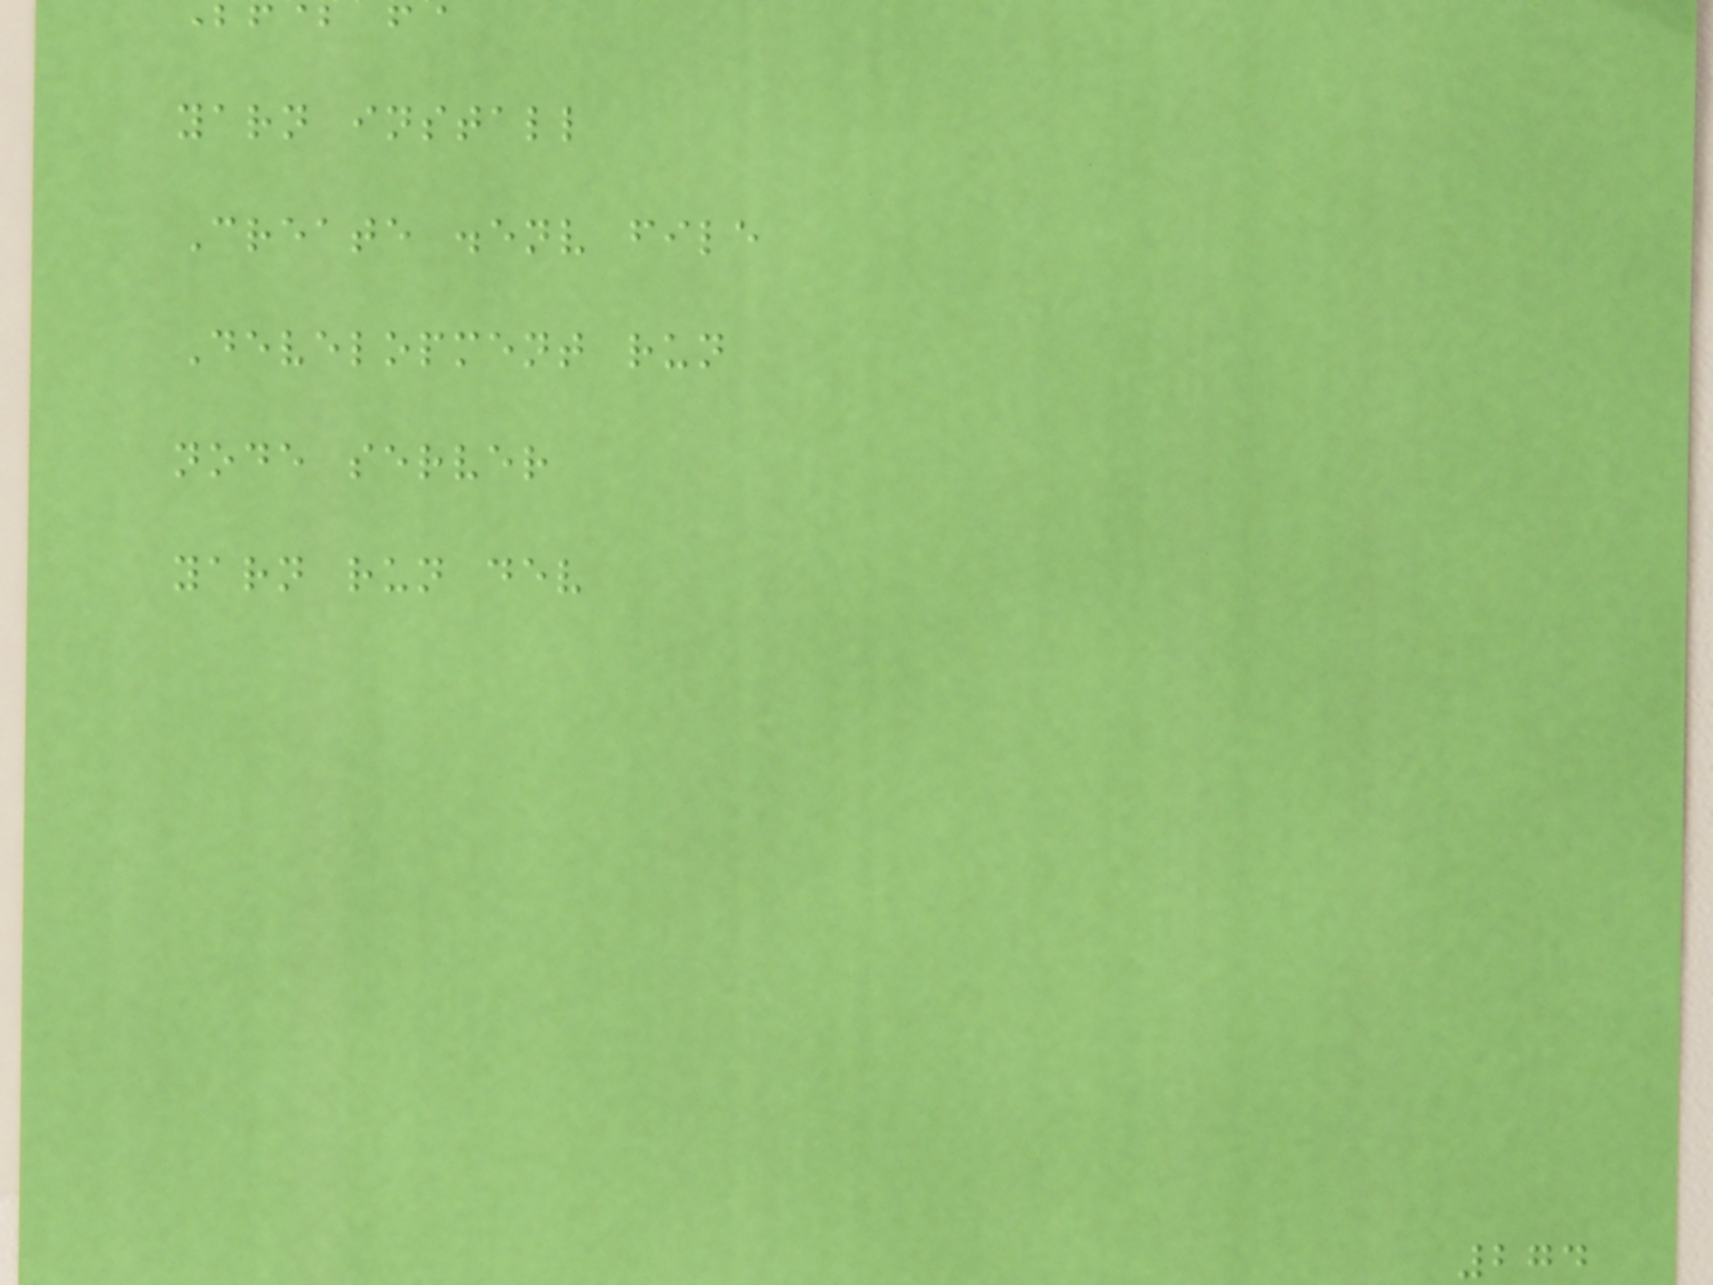yarn install
Create .env file
Development run
node server
yarn run dev
274
